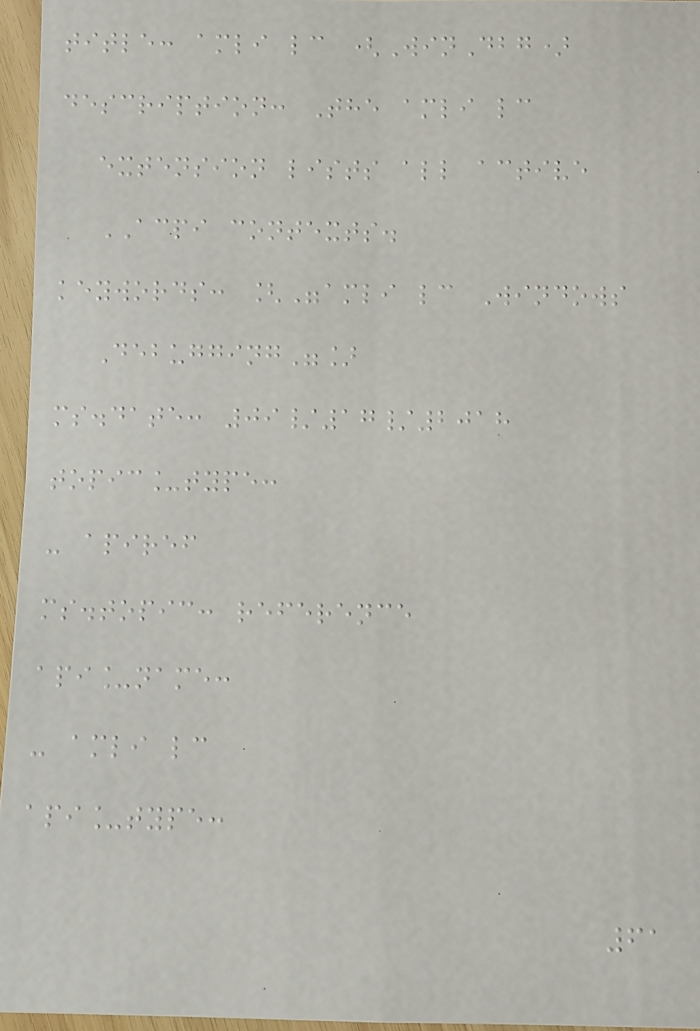title: amli lc (WinDbg)
description: The amli lc
extension lists all active
ACPI contexts.
keywords: ["amli lc Windows
Debugging"]
ms.date: 09/17/2018
topic_type:
- apiref
ms.topic: reference
api_name:
- amli lc
api_type:
61
